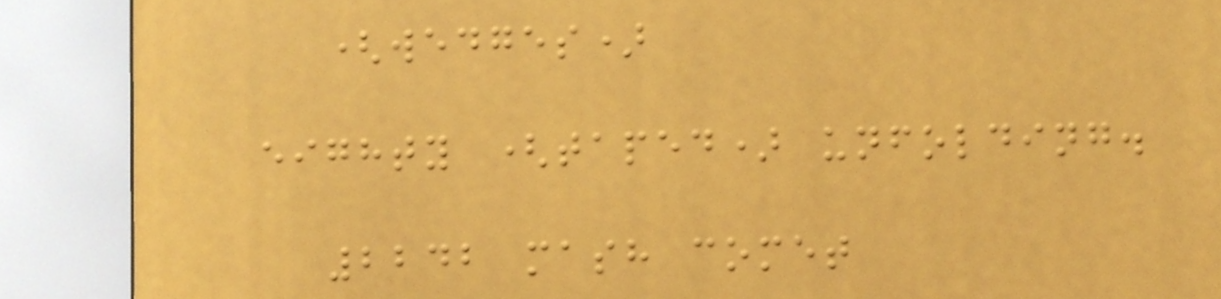(wedges)
eighty (taped) unfolding.
2242 mash comet
